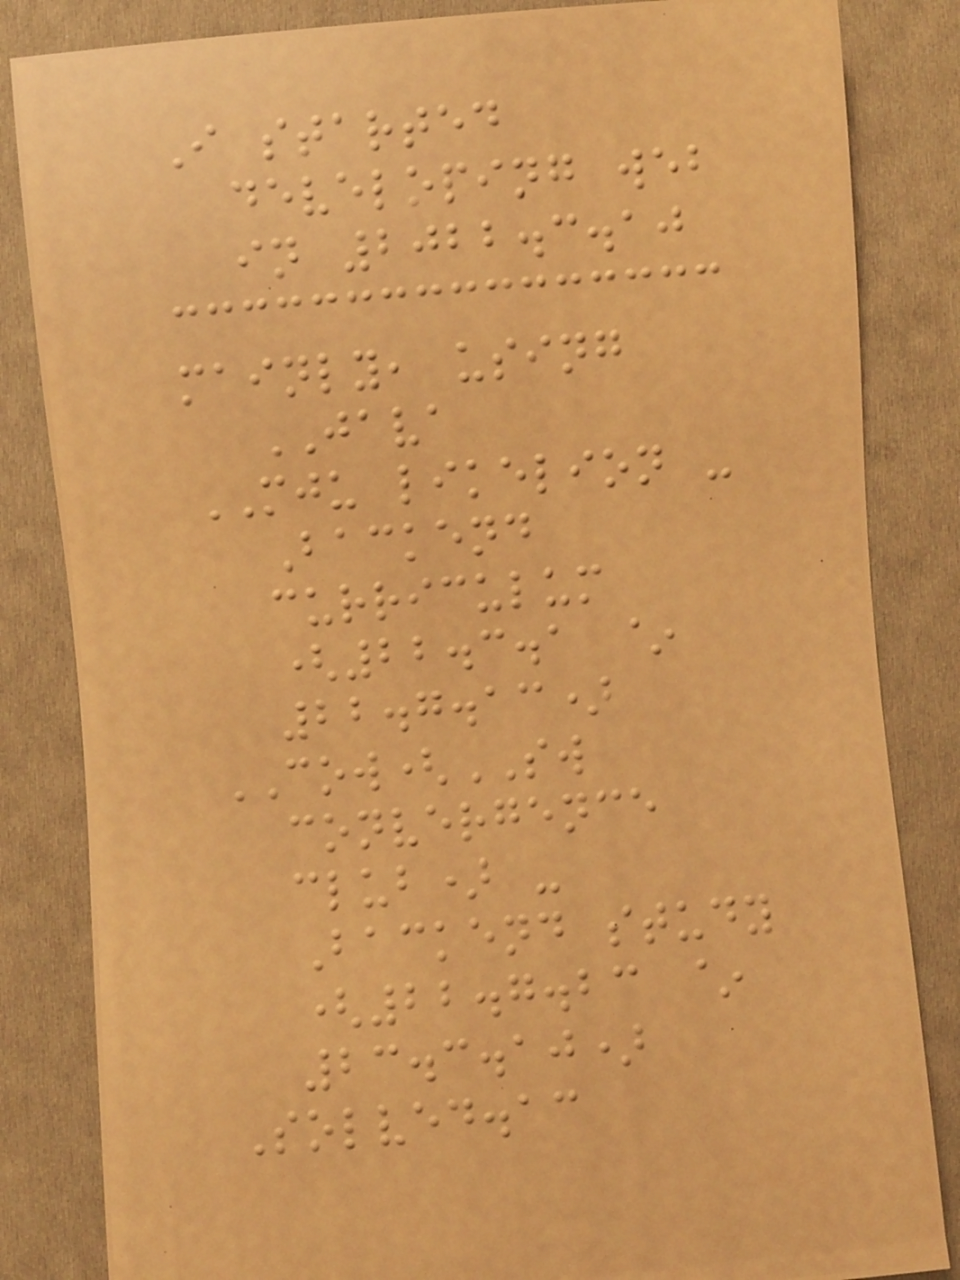I started
developing web
in 2022.3.10
mainly, using
JAVA
MJU likelion -
Backend
curriculum
(22.3.1 ~
22.7.13)
COW(SW
convergence
club) -
Backend study
(22.7.23 ~
23.3.10)
Solved.ac
